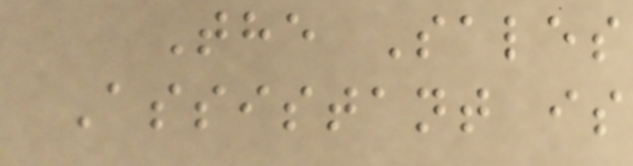The Sales
Assistant is
